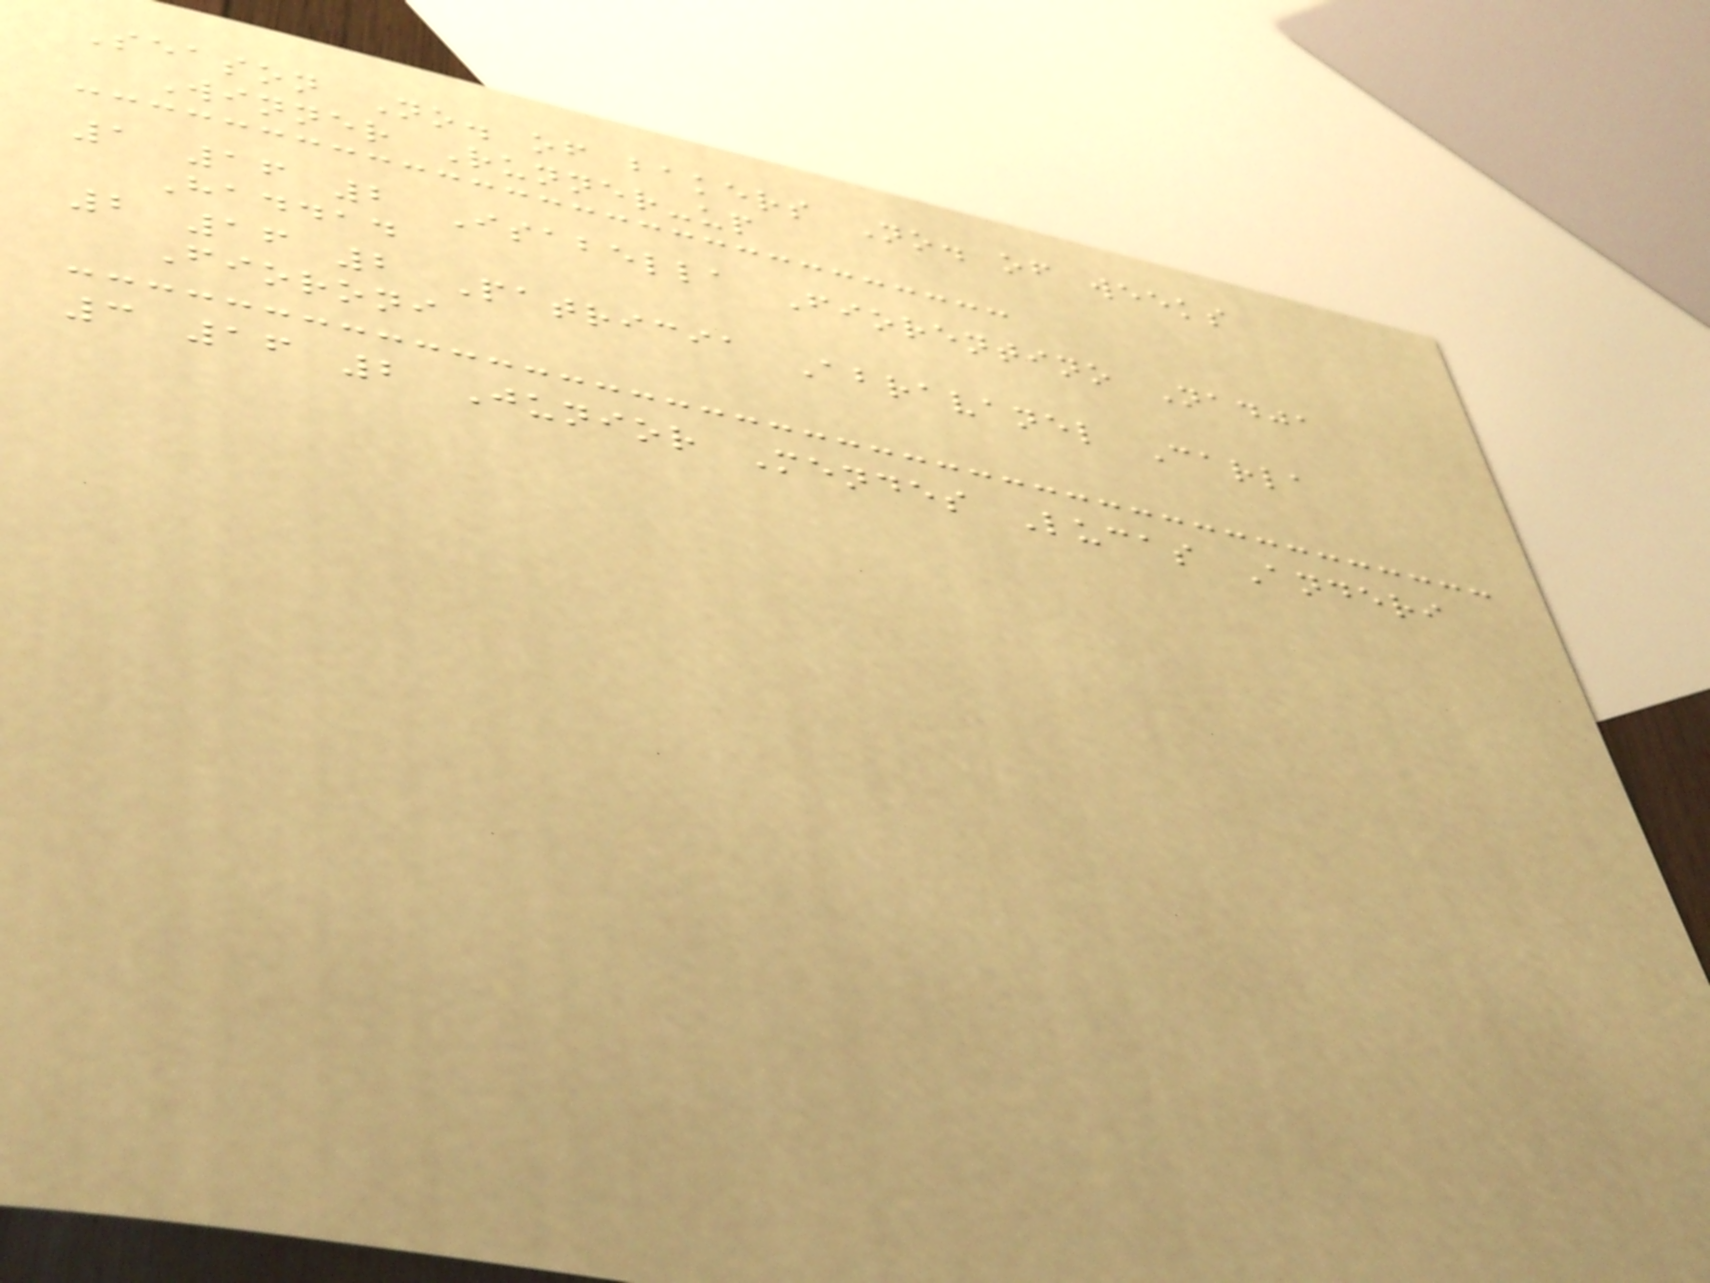Season No. of bakers No. of weeks
Winner Runner-up
1 16 2 Isabella Fiorentino Nadja
Haddad
2 16 2 Patricia Abravanel Carla
Fioroni
3 16 2 Junior Mendes Lucas Anderi
